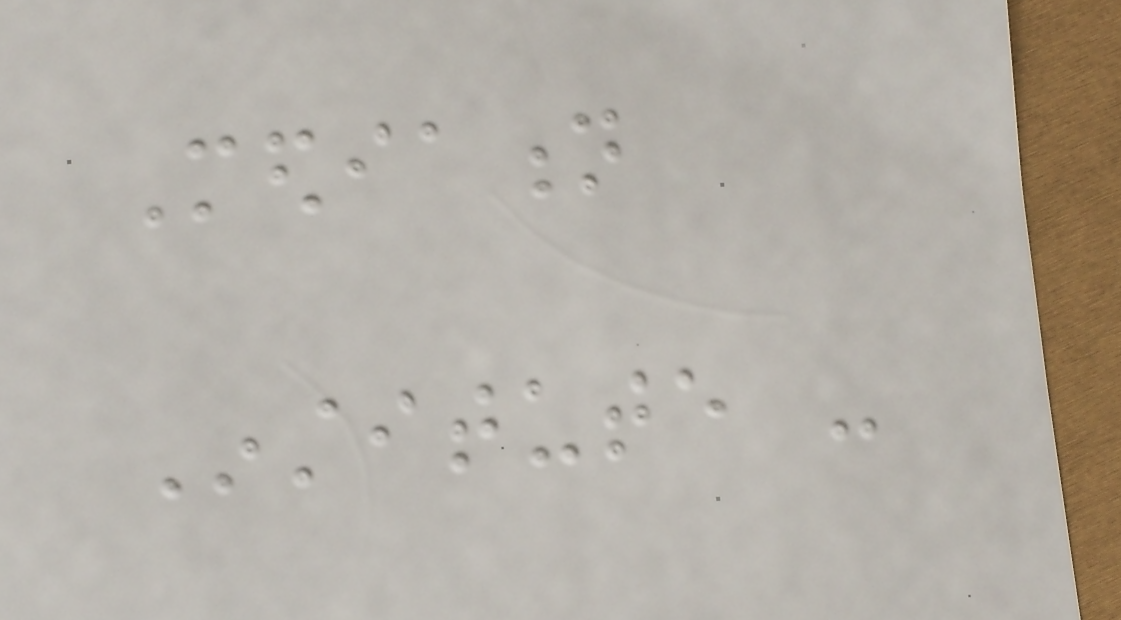Mediation
Institute -
